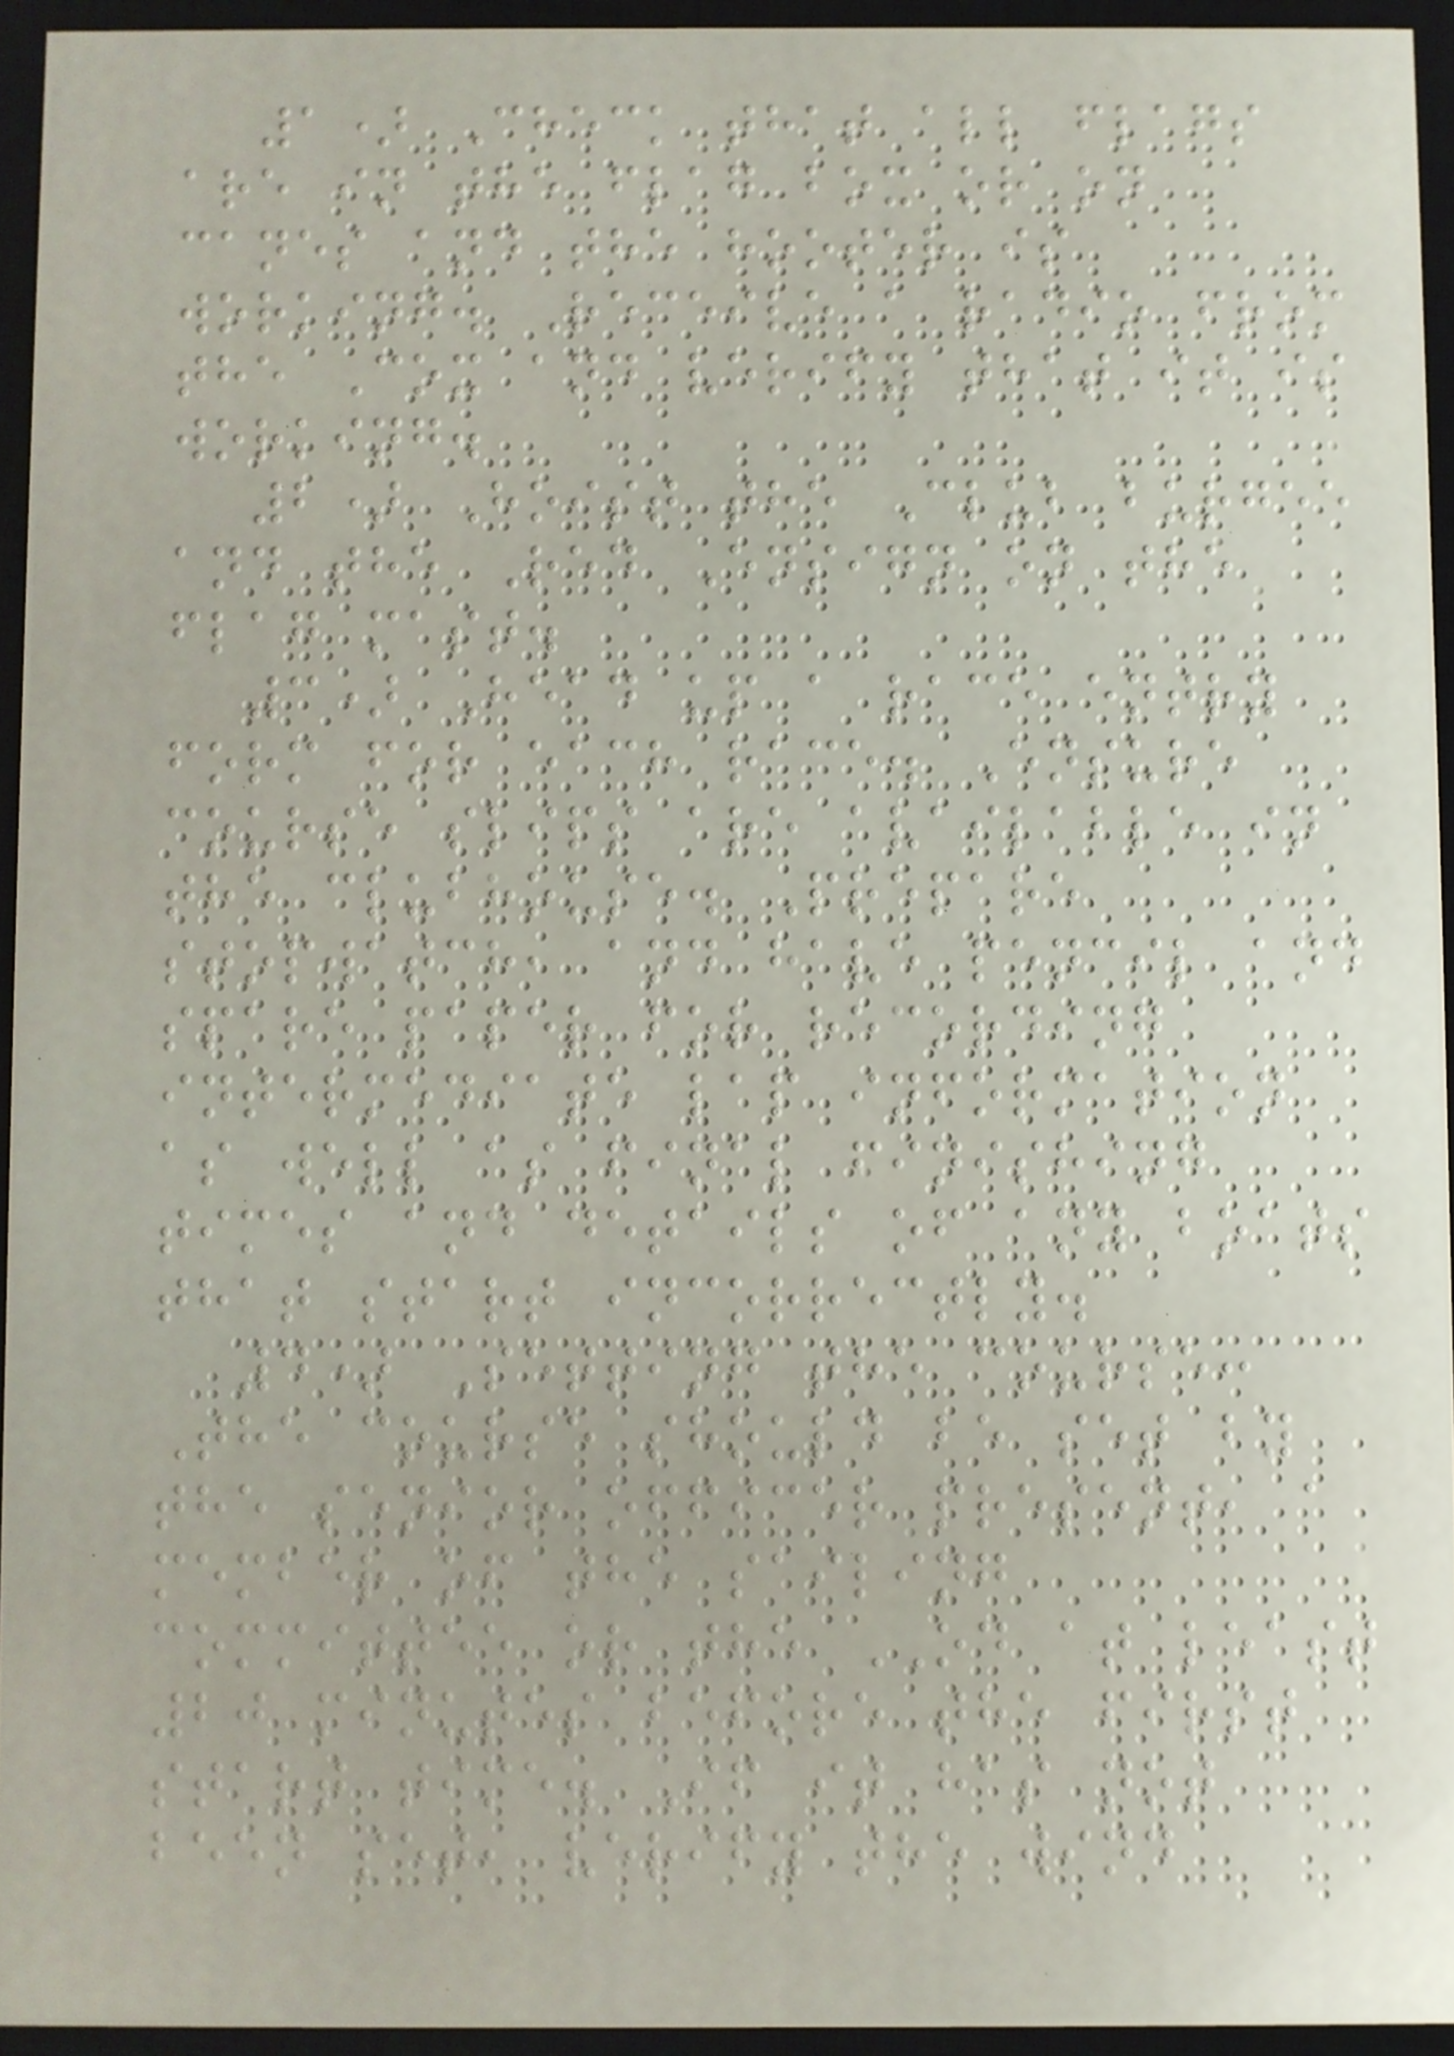1) Check that all flags
are in the flag box or on
canes and the hooter is
working. Receive a radio from
the Cox and verify that it is
working.
2) Hoist the Club burgee
and the Red Ensign on the
flag mast.
3) Head up a race entry
form for each race. Ensure
course slips are available in
the clubhouse. Prepare
stopwatch, and have pencil and
spare paper for recording
intermediate lap information
as well as final finishing
times and details of any boats
that start incorrectly.
4) Setting the course:
The course should be set by
the senior officer present, a
member of the sailing
committee or the OD at least
20 minutes before the first
start time. If it has not
been set, verify the wind
